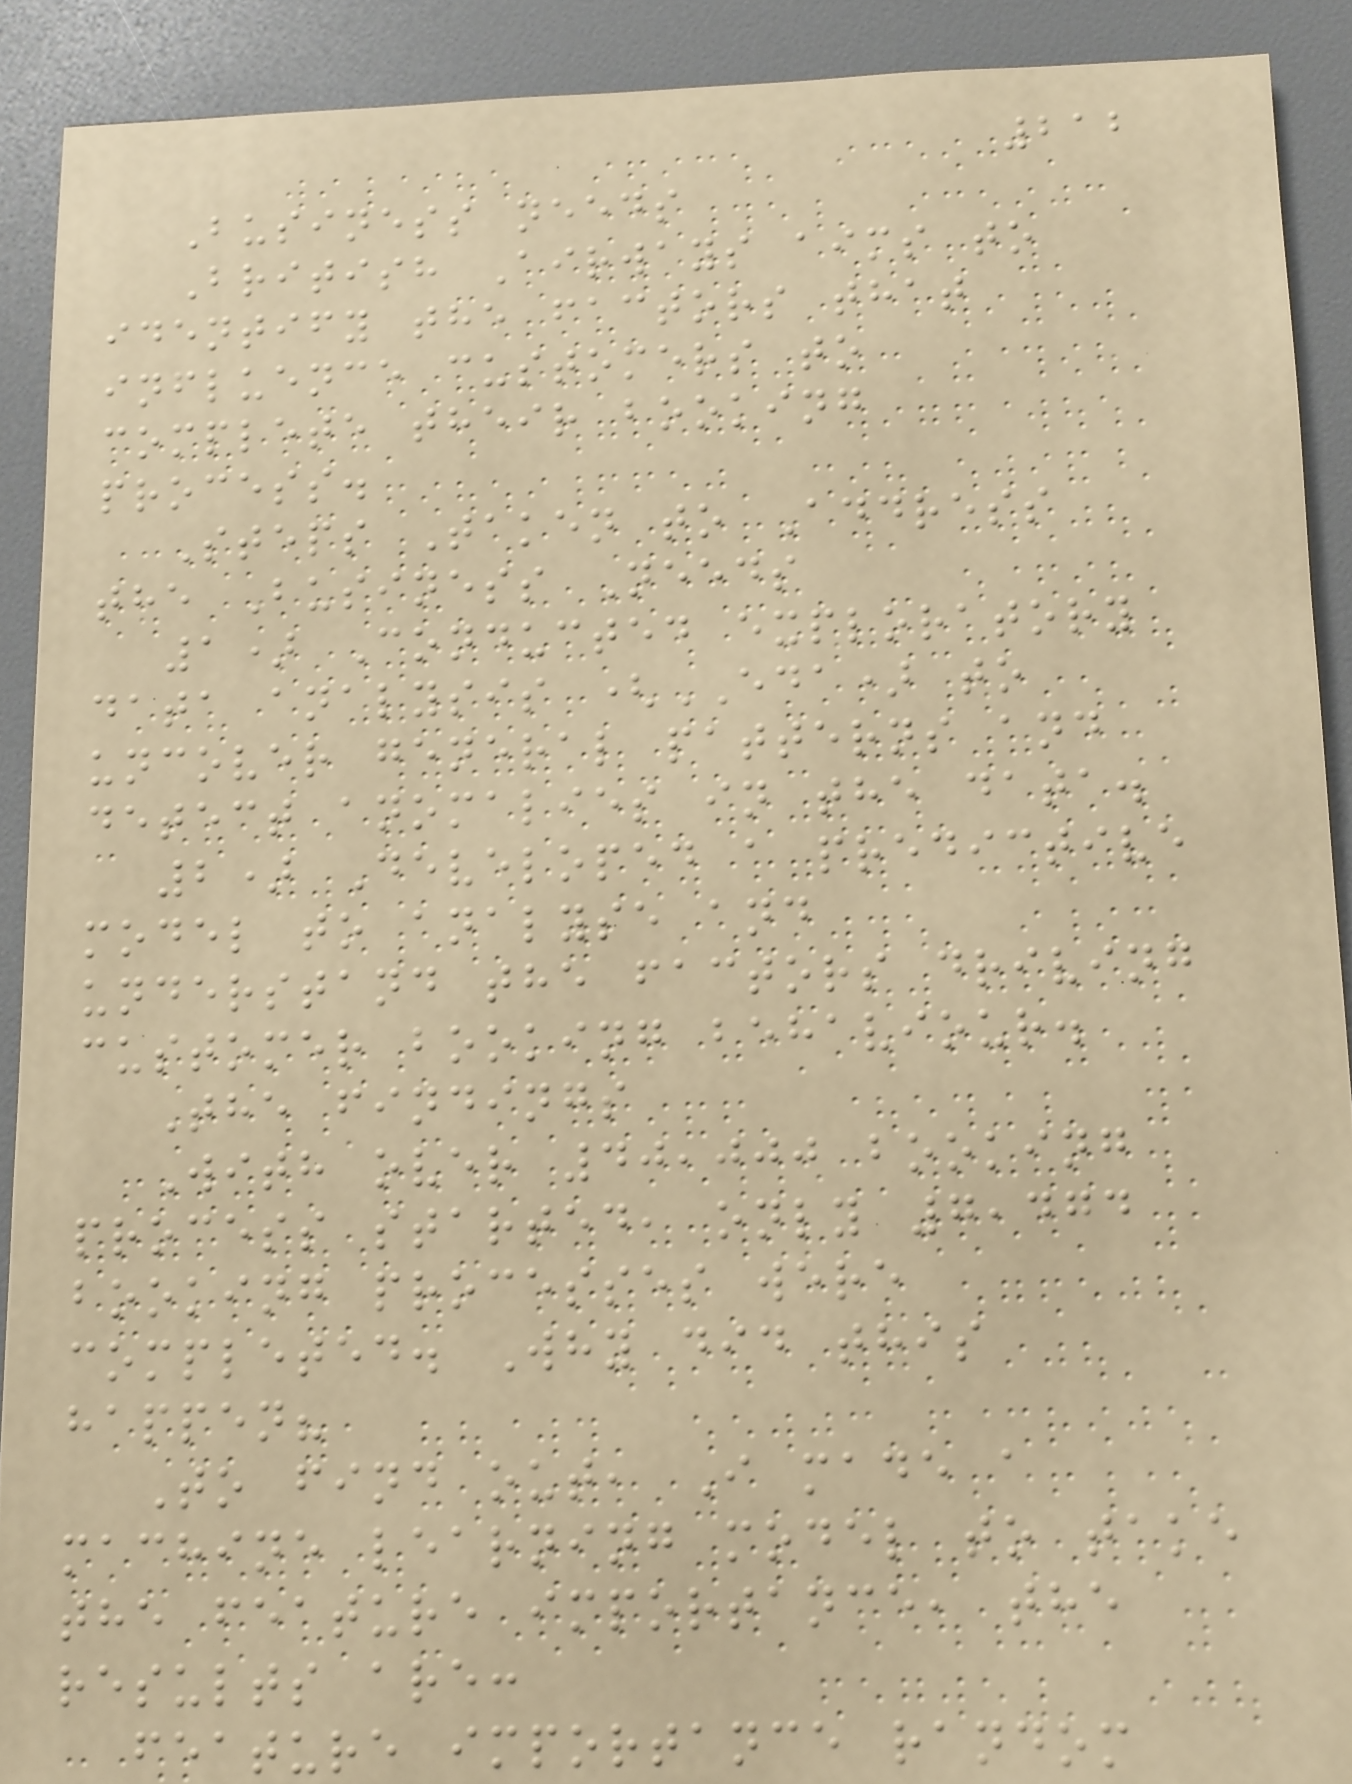212
Business needs
British Airways aims to
identify the factors that
influence customers to
complete their booking
process.
Steps Taken to Address
the Business Needs
1) Conducted exploratory
data analysis (EDA) to
uncover general patterns and
detect anomalies in the data.
2) Developed a predictive
model to analyse and
understand the factors driving
customer booking behaviour.
The findings
With over 40,000 booking
process started, only 7,474
booking processes were
completed. Why did this
happen?
To find out, I made a
machine learning model to take
the feature importance, the
results are:
feature importance random
